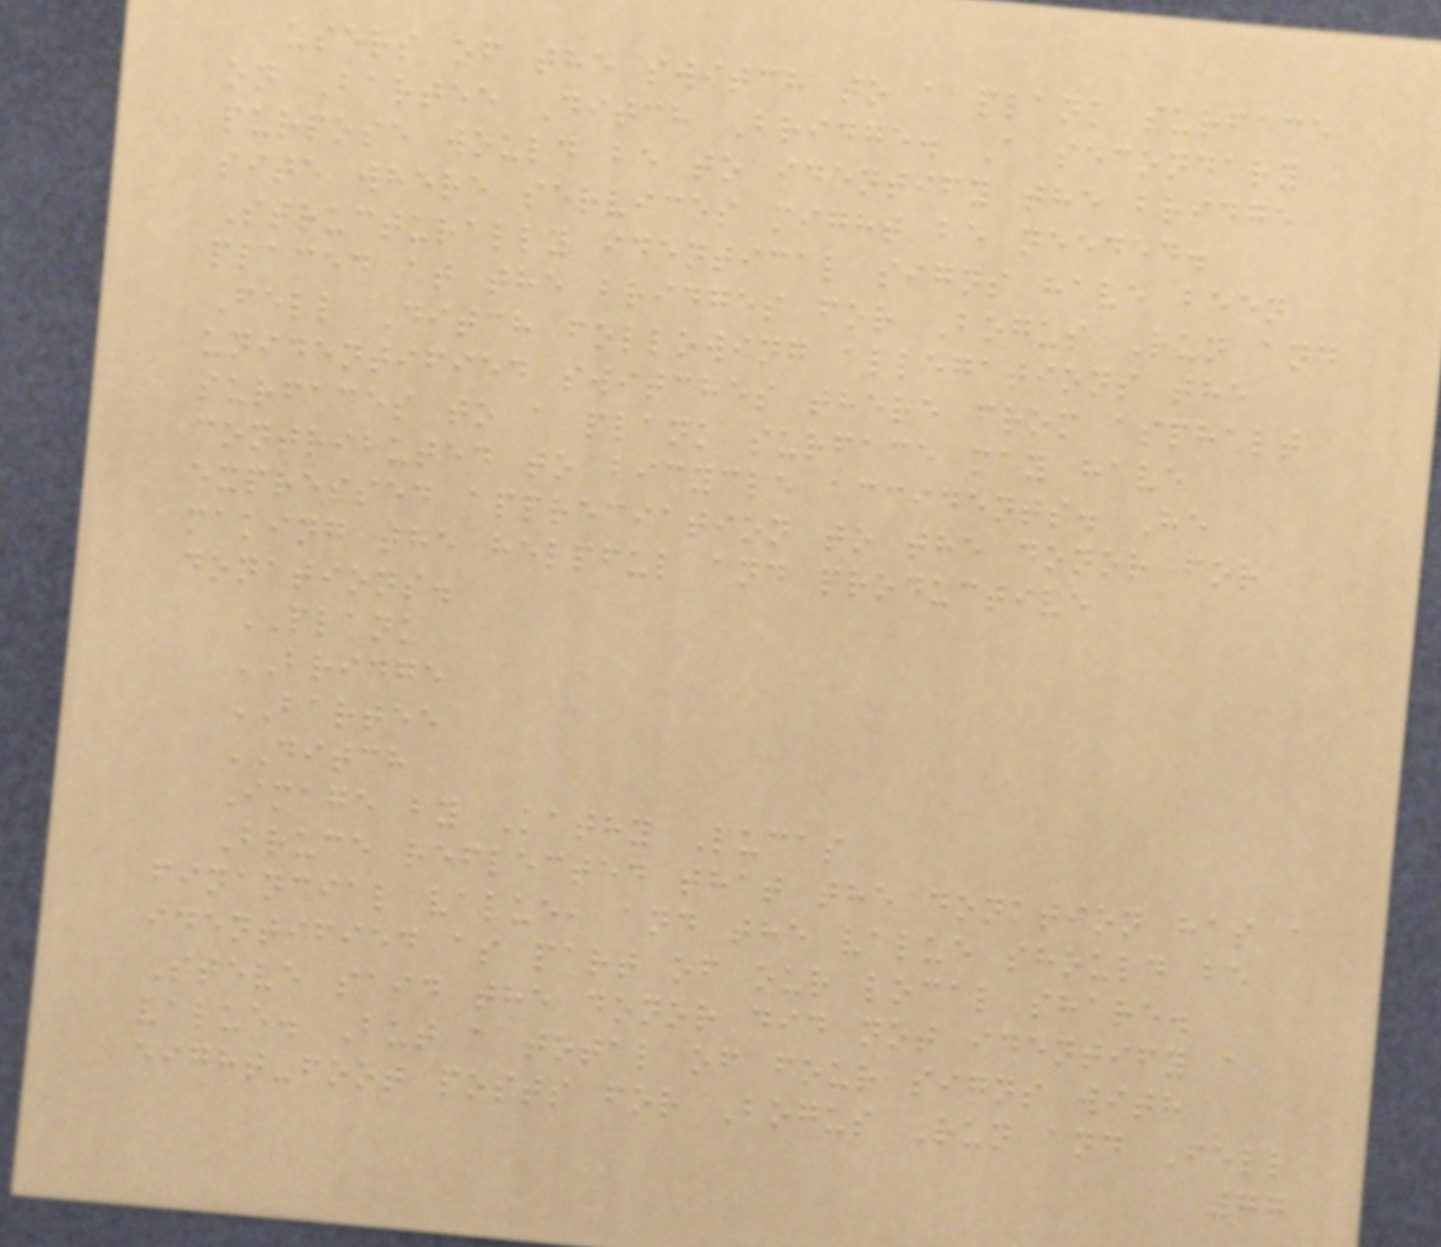users of the switch to a plank surface
on Bartee Ditch Bridge. A secondary
purpose would be to identify the bridge
site where services might be needed.
Structurally identical signs have been
placed at the bridges for Bogus Run and
Fell Ditch following allegations the
unidentified switches there from asphalt
surfaces to a plank surface may have
contributed to bicycle accidents. He
expressed appreciation to the donor for
making the helpful and productive
donations.
PLANK
BRIDGE
BARTEE
DITCH
Image by Kathy Lucas
Bruce reflected that the donation has a
financial value, and the value should be
identified as part of our local share.
Steve said the donor did not identify a
value. But a total of four signs with
eight-foot posts for Bogus Run and Fell
77
